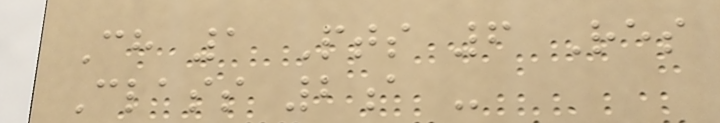Ch 1 Pts 6 Res
Class 2a -
